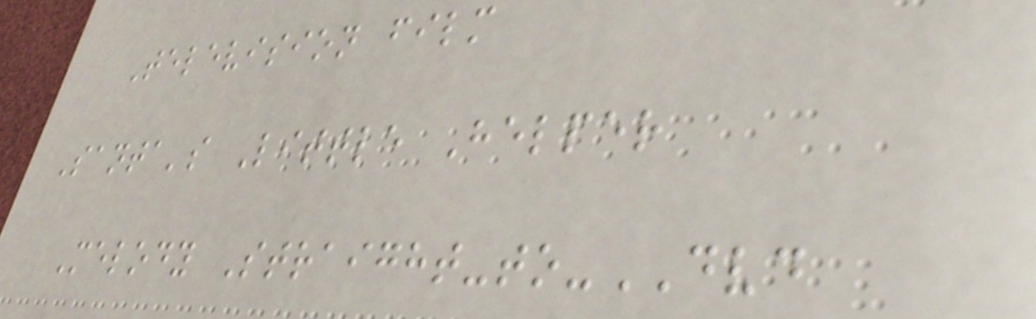Television film
Santa's Little Helper
Melody Straight-to-DVD
